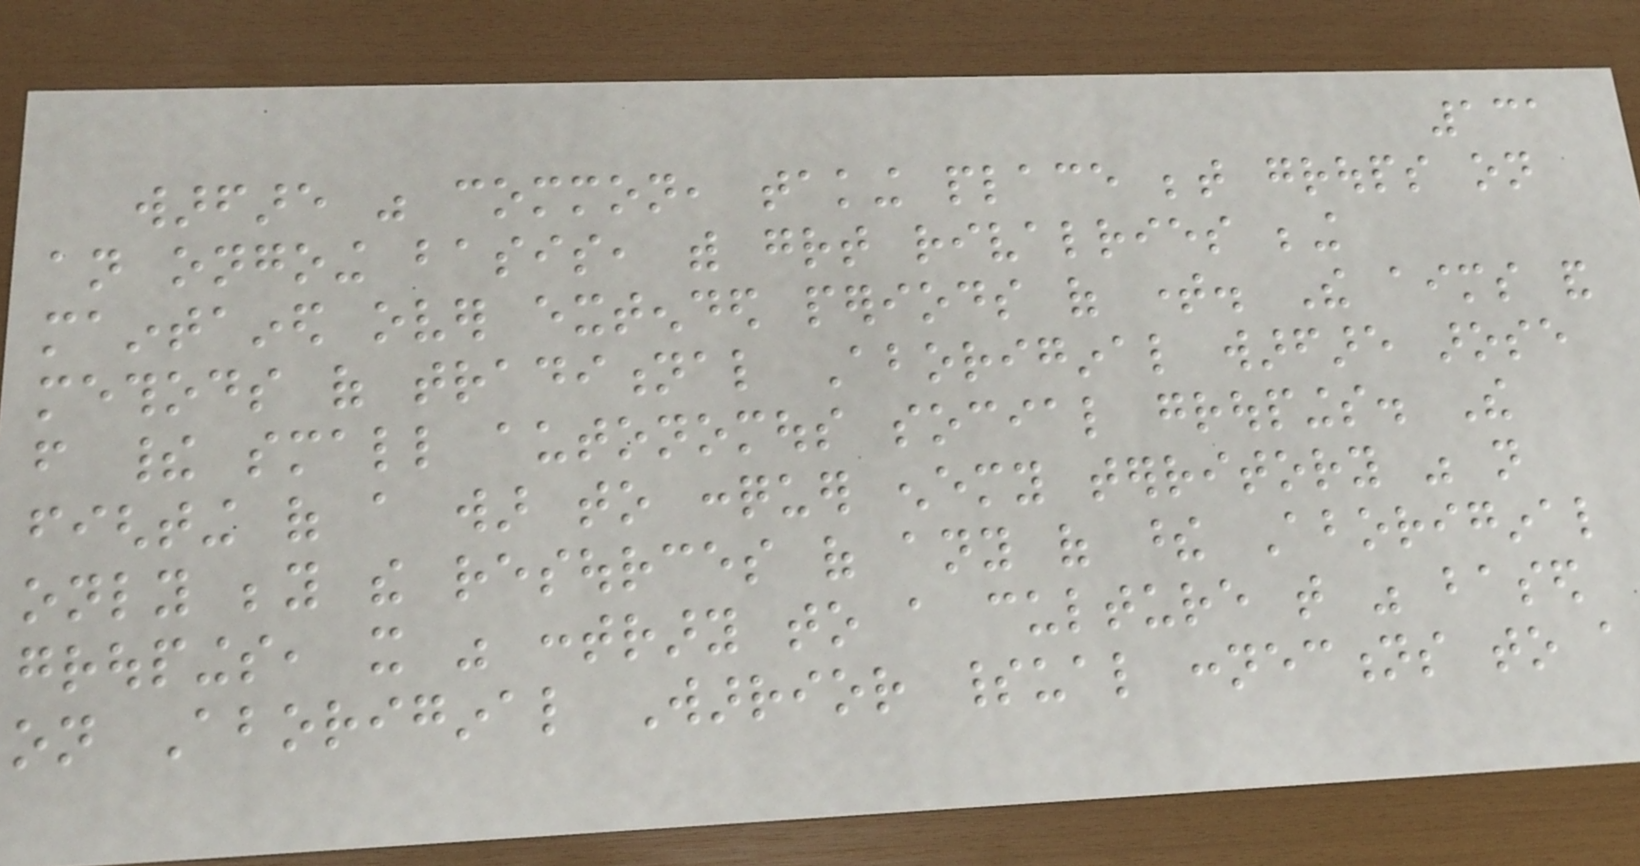131
warfare was common, taking place between groups on
an ongoing basis, with great rivalries being
maintained over extended periods of time. The aims and
methods of traditional Aboriginal warfare arose
from their small autonomous social groupings. The
fighting of a war to conquer enemy territory was not
only beyond the resources of any of these Aboriginal
groupings, it was contrary to a culture that was based
on Aboriginal Warrior spiritual connections to a
